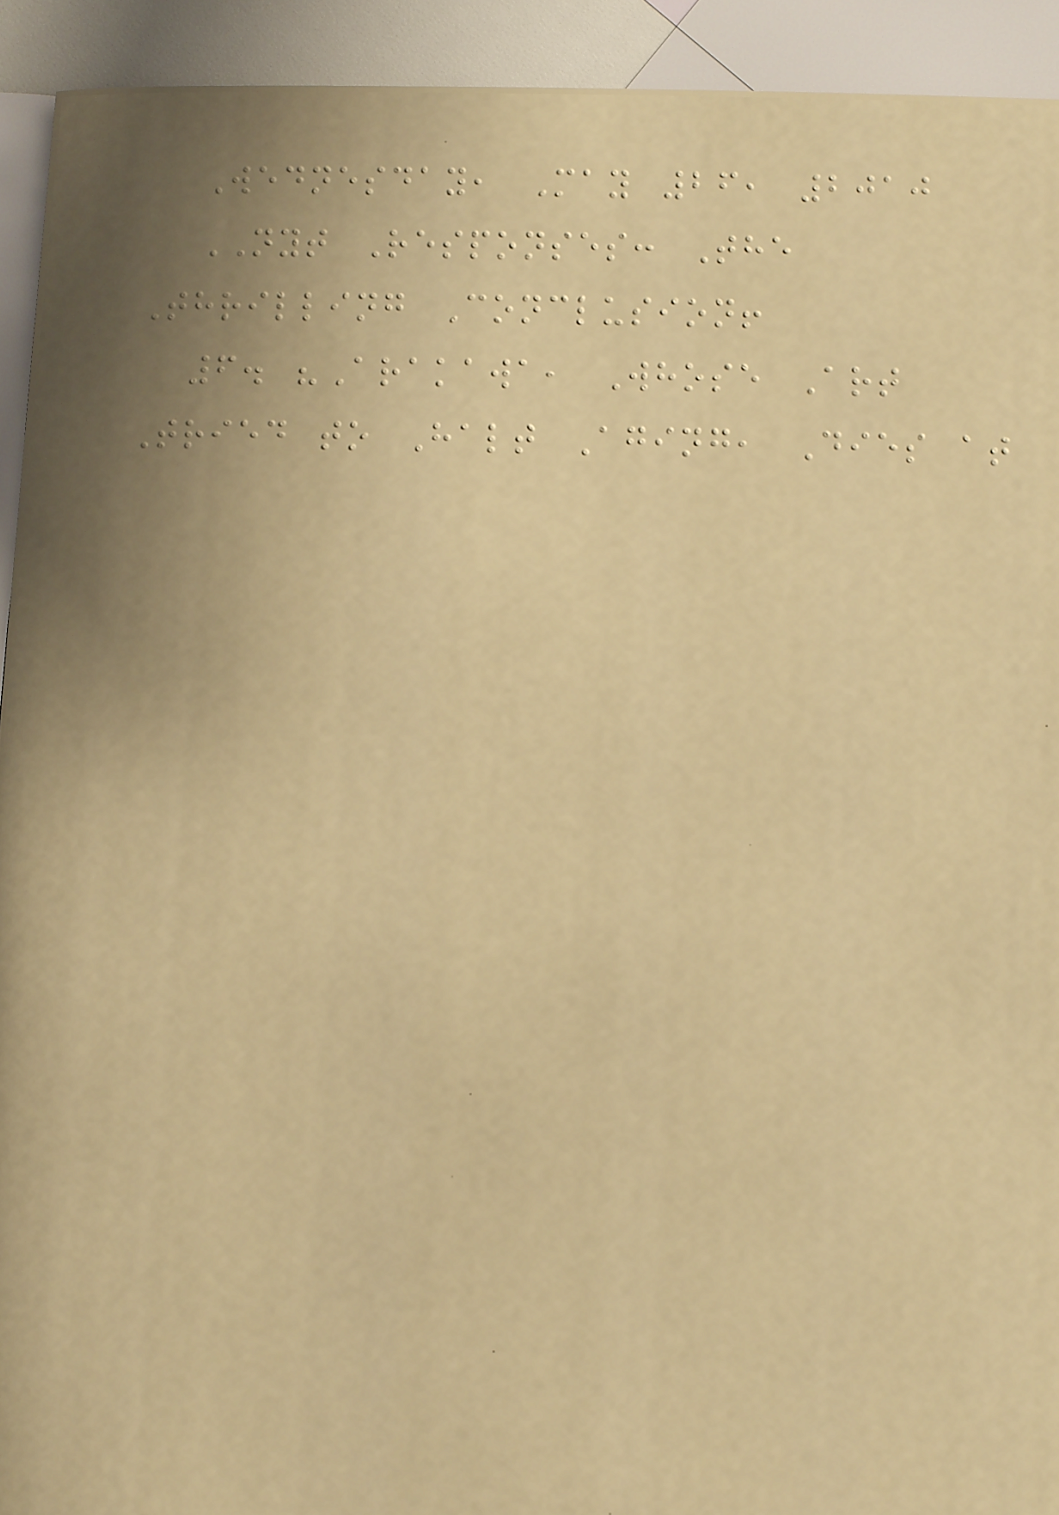Wednesday, May 26, 2010
NYT Responses: The
Thrilling Conclusion!
6. "Arakawa, Whose Art
Tried to Halt Aging, Dies at
